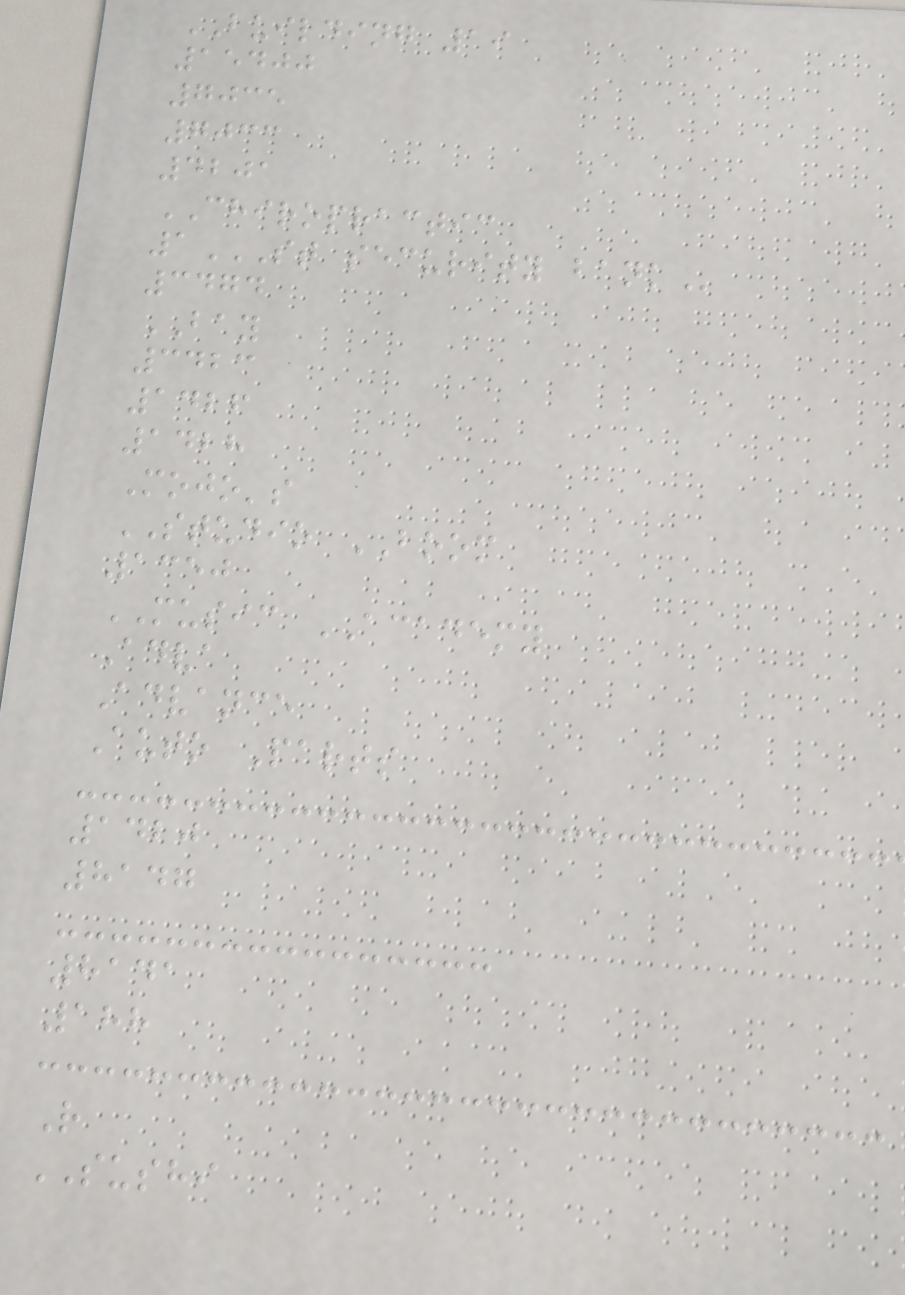BUILDING 19
15400
7035
7033
4201
CHIROPRACTIC
1ST SECURITY BANK
3474
BAY
3423
1426
1428
Mojo's
STUDIO BOOM
1350
MUSIC ACADEMY
Adva
Advance
Auto Parts
1420
8147
8141
188
R
SUSHI
